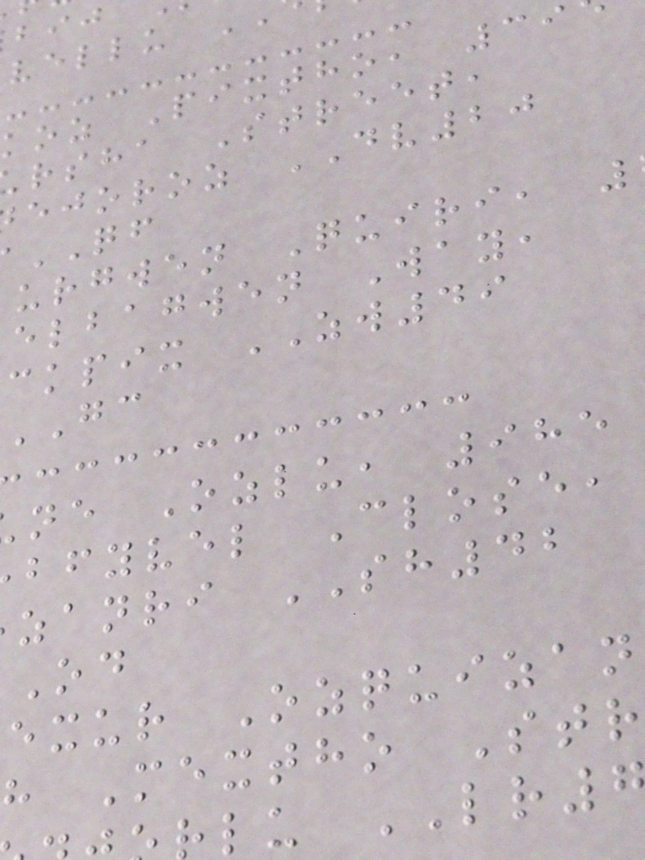koz Pixtho, 39
rsha Street,
ejoroz DV20
QF
urgwen Quiri,
elbagwen Way,
ckpix ZW49
GC
ne Ozlu, 985
bfyvel Close,
zanri SH42
exur Ozquizan
h Mextho Str
lu LR
